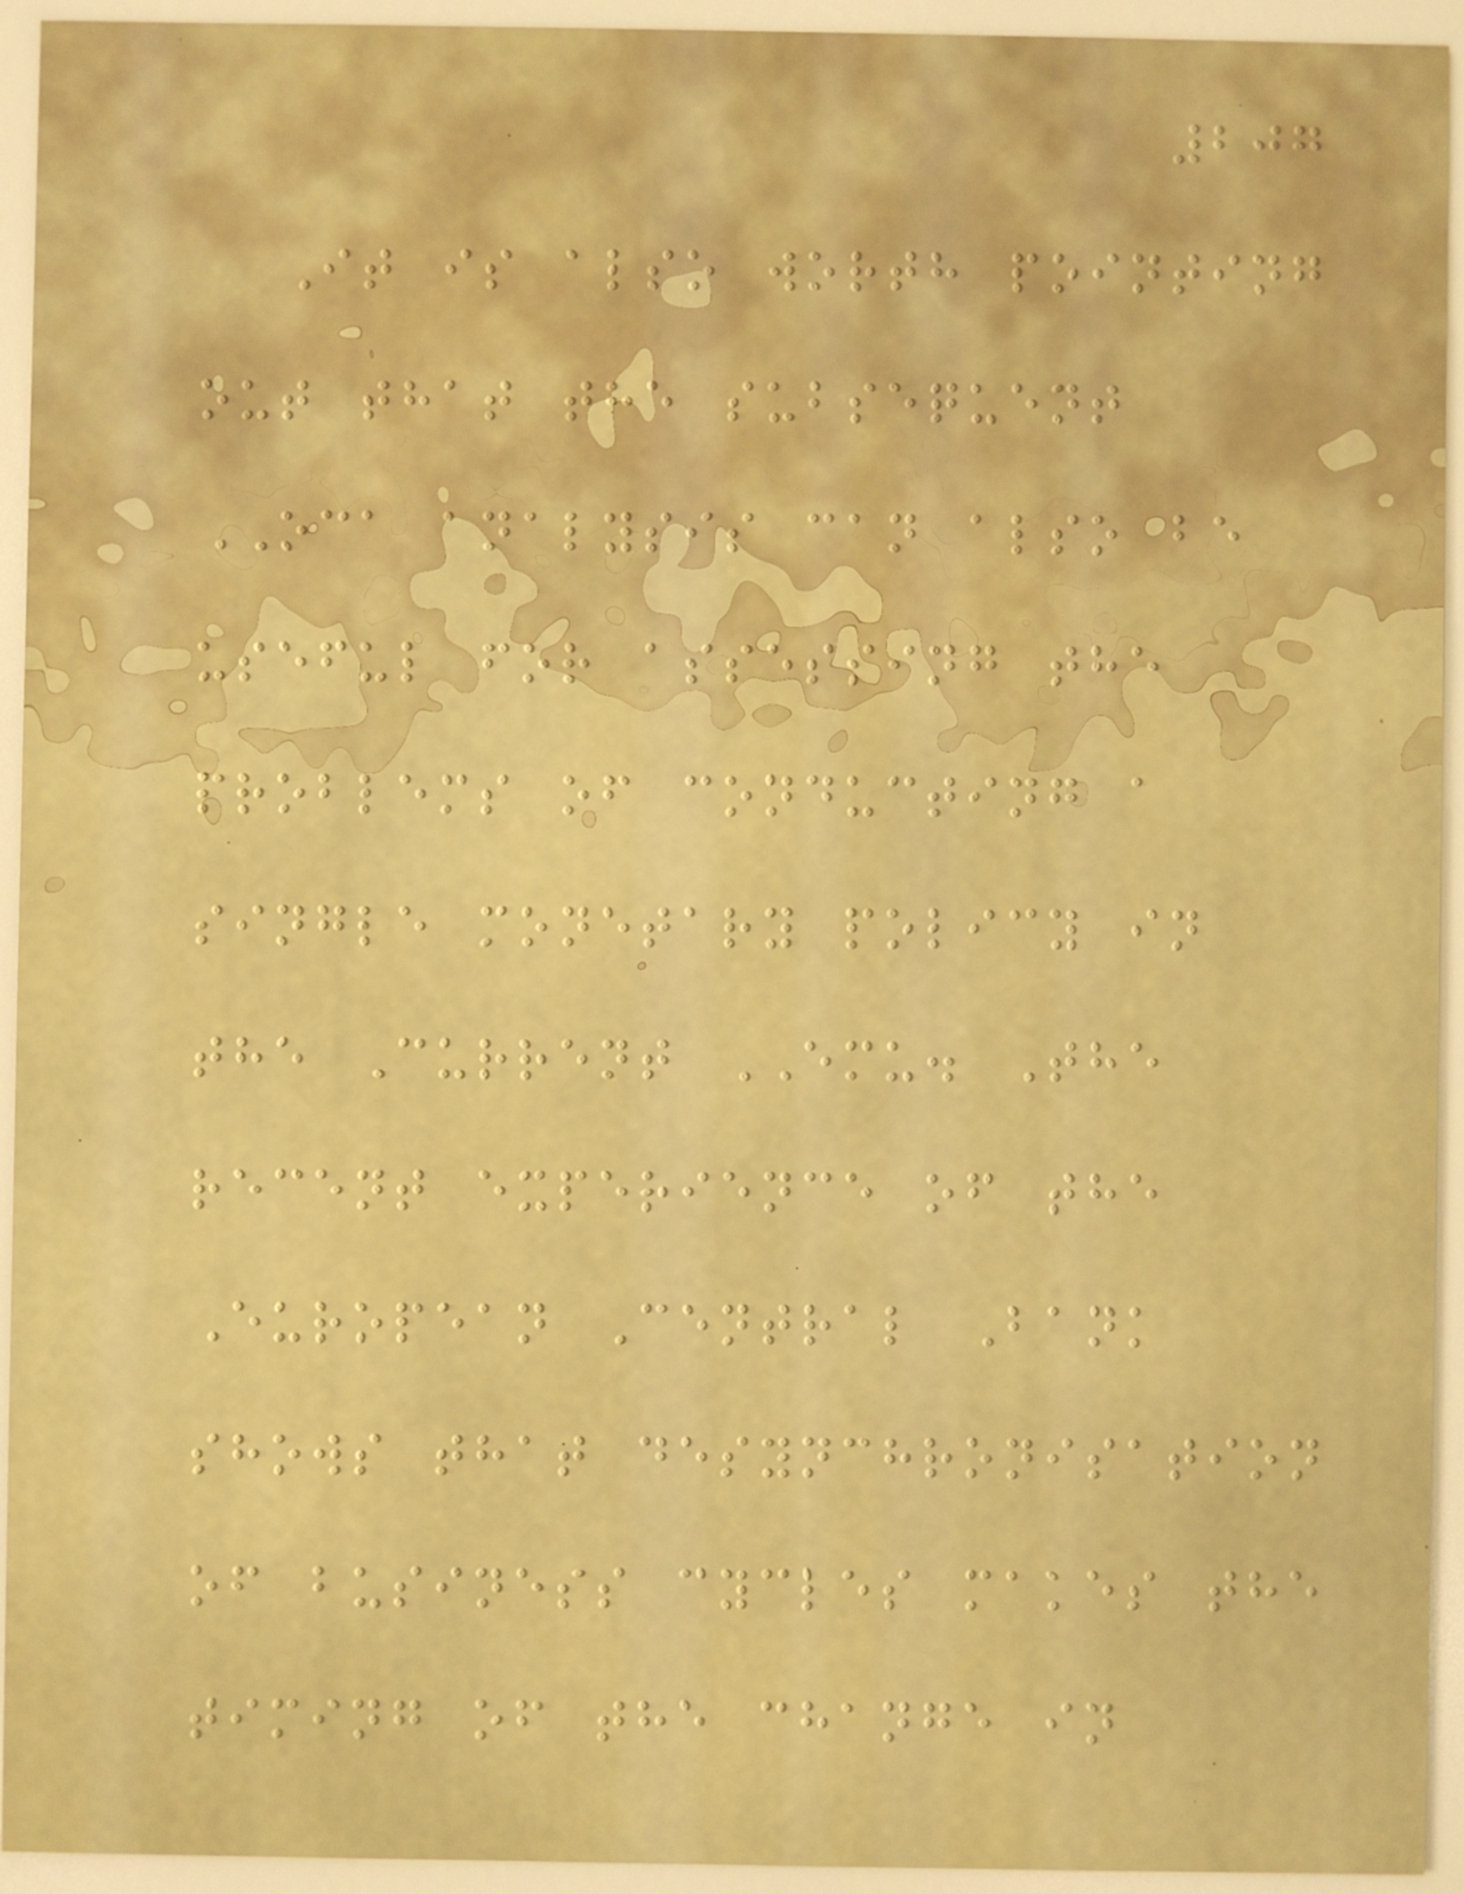207
It is also worth pointing
out that the subsequent
OCA analysis can also be
useful for assessing the
problems of conducting a
single monetary policy in
the Current EMU. The
recent experience of the
European Central Bank
shows that desynchronisation
of business cycles makes the
timing of the change in
